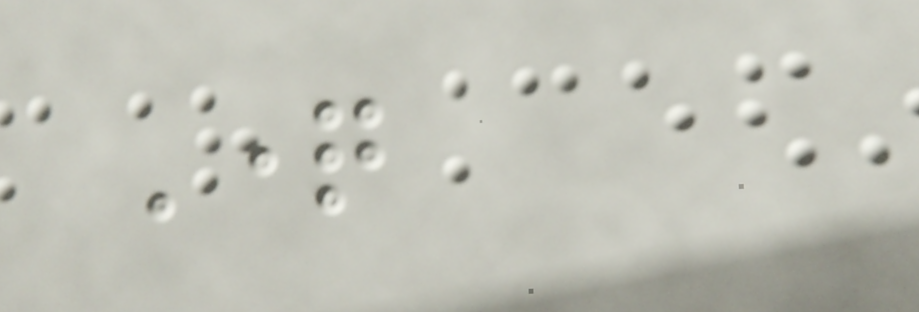Question
